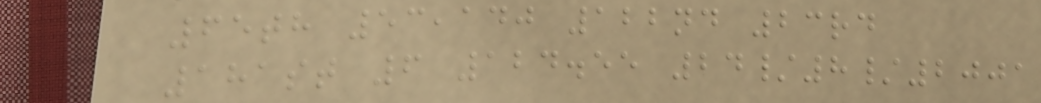65th 53,140 122nd 23rd
181st 6 124.55 24/8/2001
